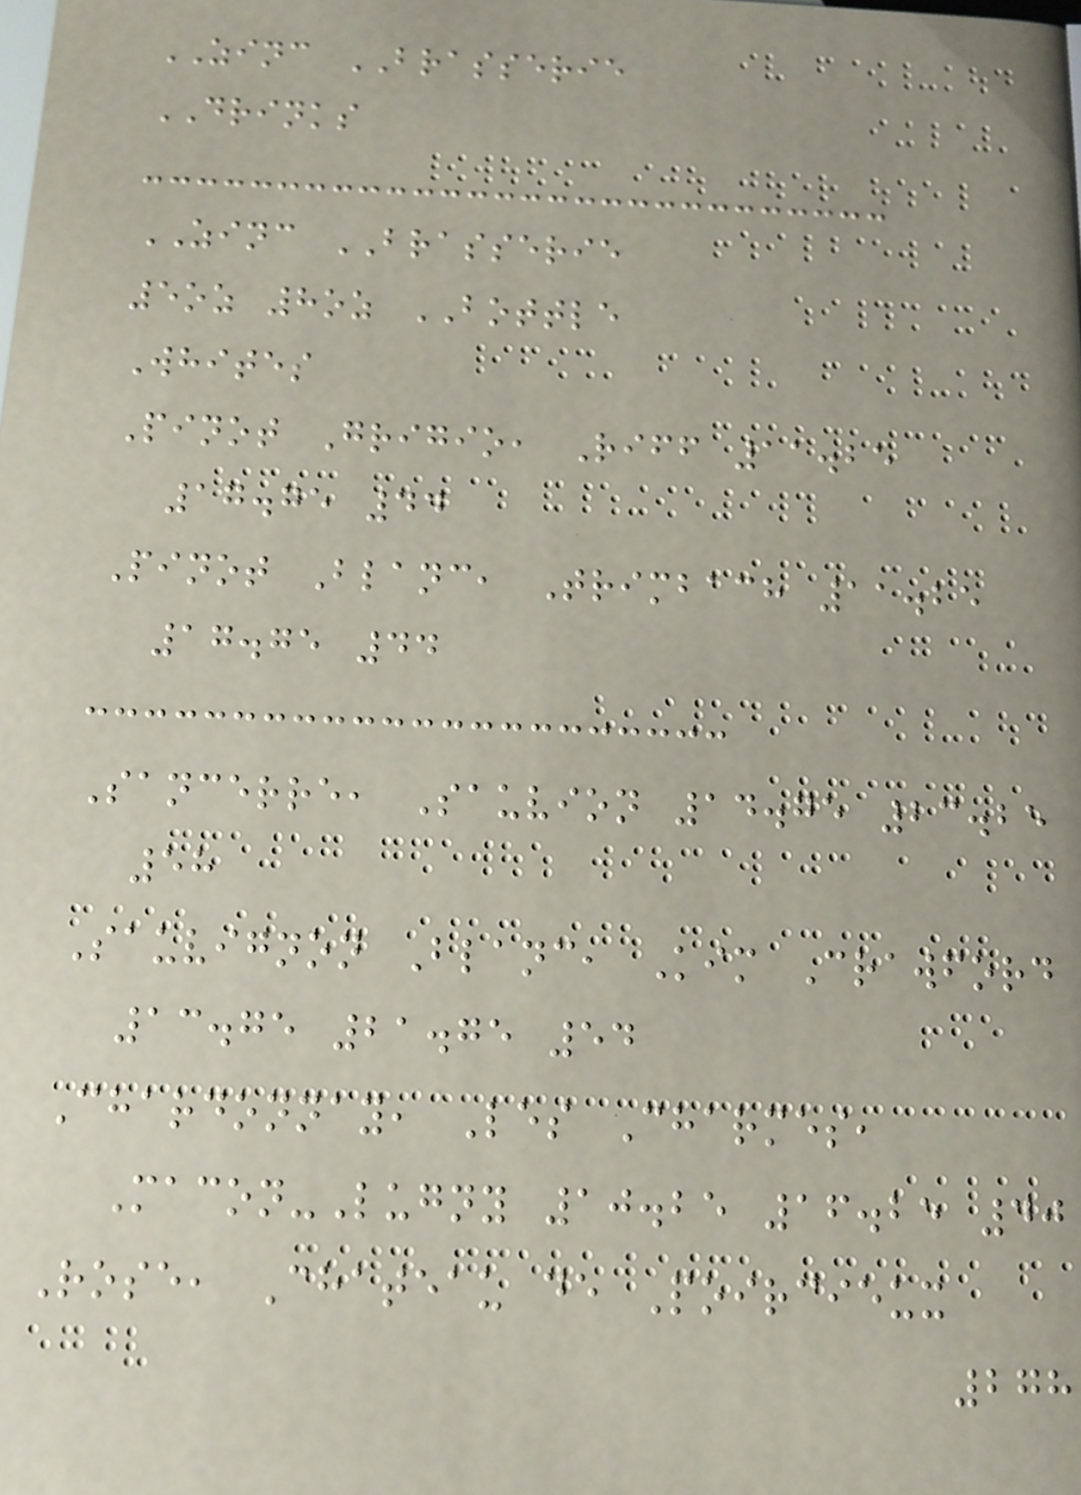ZINC BRASSERIE
DRINKS
ZINC BRASSERIE
5oz 8oz BOTTLE
Whites
Pinot Grigio, Riff 11.25
17.75 44
Pinot Blanc, Trimbach 11.25
17.75 44
Sancerre, Sauvion 14.75 23.25
58
Sauvignon Blanc, Kim Crawford
13.75 21.75 54
Chardonnay, Les Charmes,
Macon-Lugny 10.25 16.25 40
Rose, Chateau de Poircieux
278
